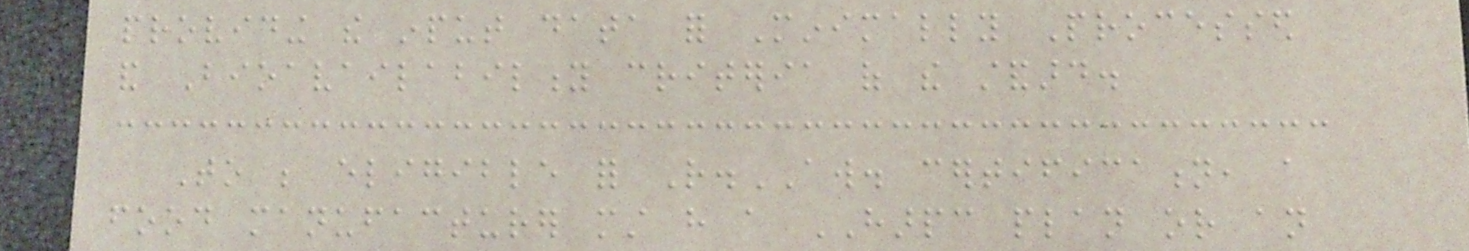providing the input data for Minimally Processed
and Bioavailability criteria of the standard.
To be eligible for R.AW. certification, a
food manufacturer must have a HARPC plan or an
